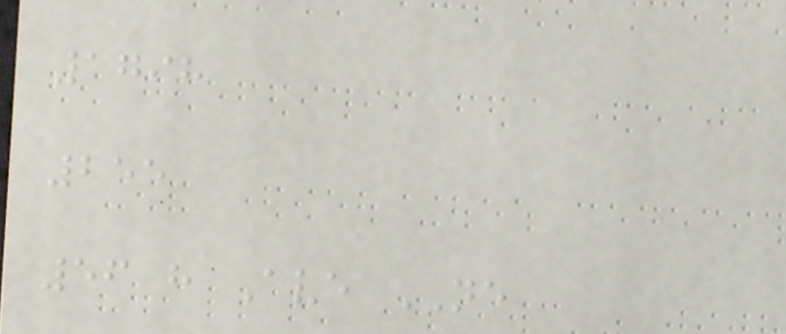1798
255
56 h Ave NE
